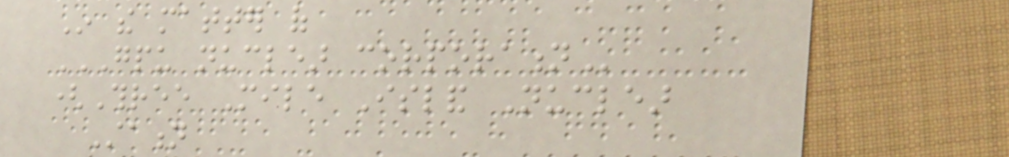In the matter of
GPU NUCLEAR CORPORATION
(Three Mile Island Nuclear
Station
